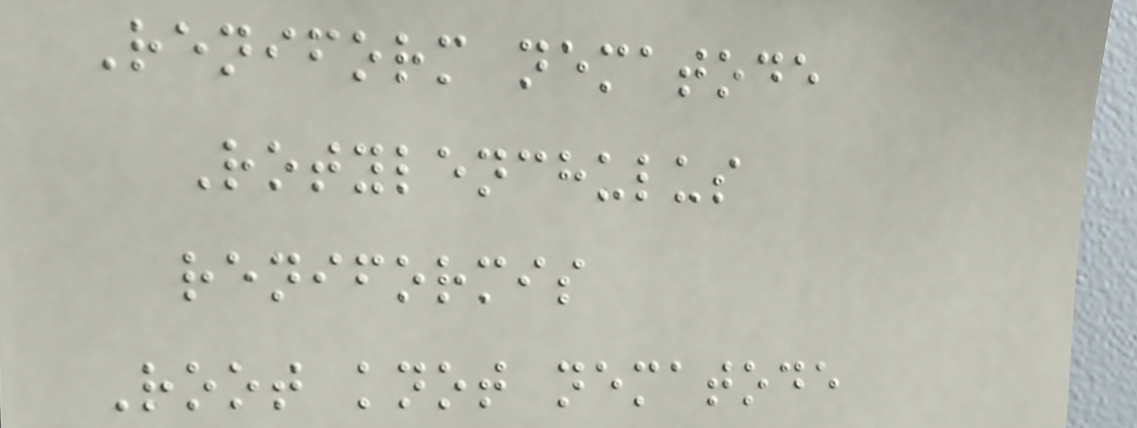Reniform nematode
Rotylenchulus
reniformis
Root knot nematode
